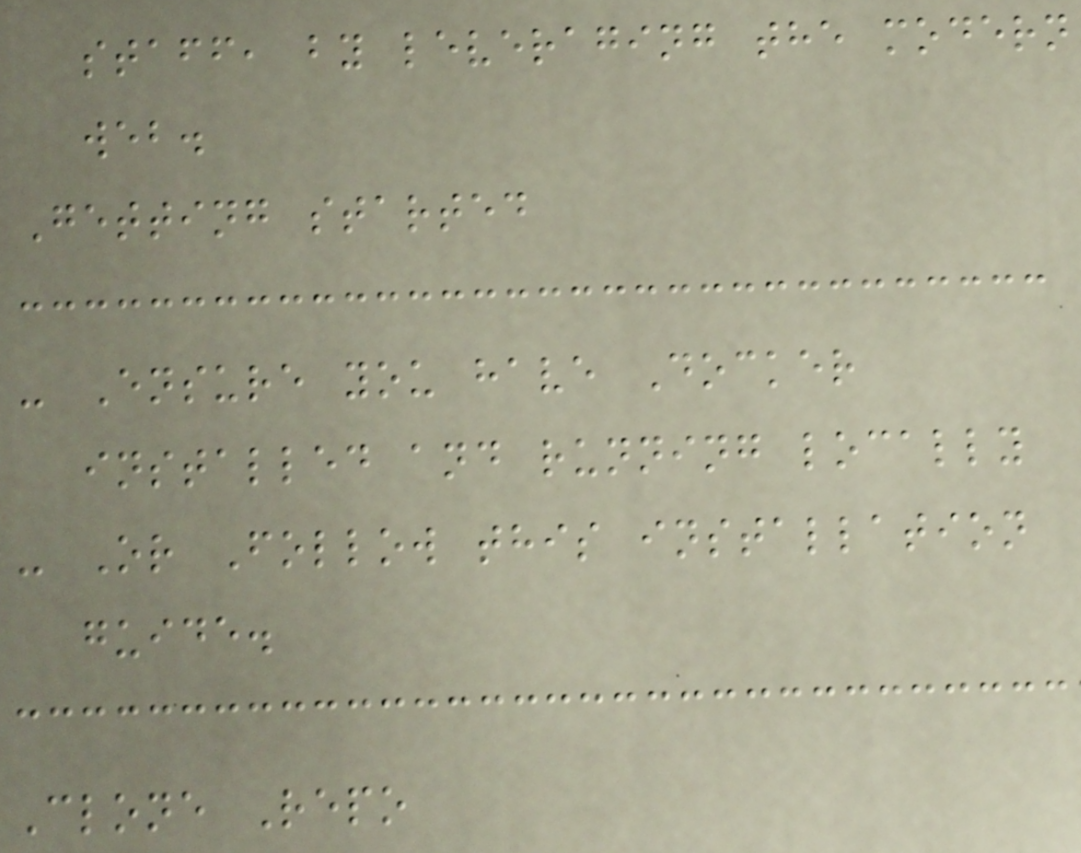staff, by leveraging the modern
web.
Getting started
- Ensure you have Docker
installed and running locally
- Or Follow this installation
guide.
Clone Repo
